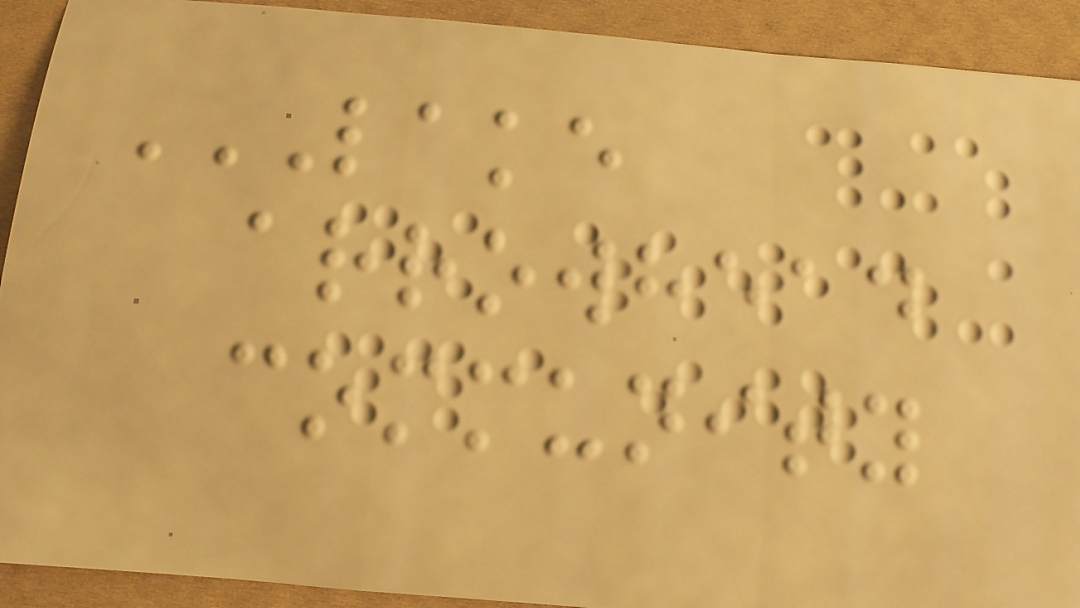LAKE
ARROWHEAD
COMMUNITY
